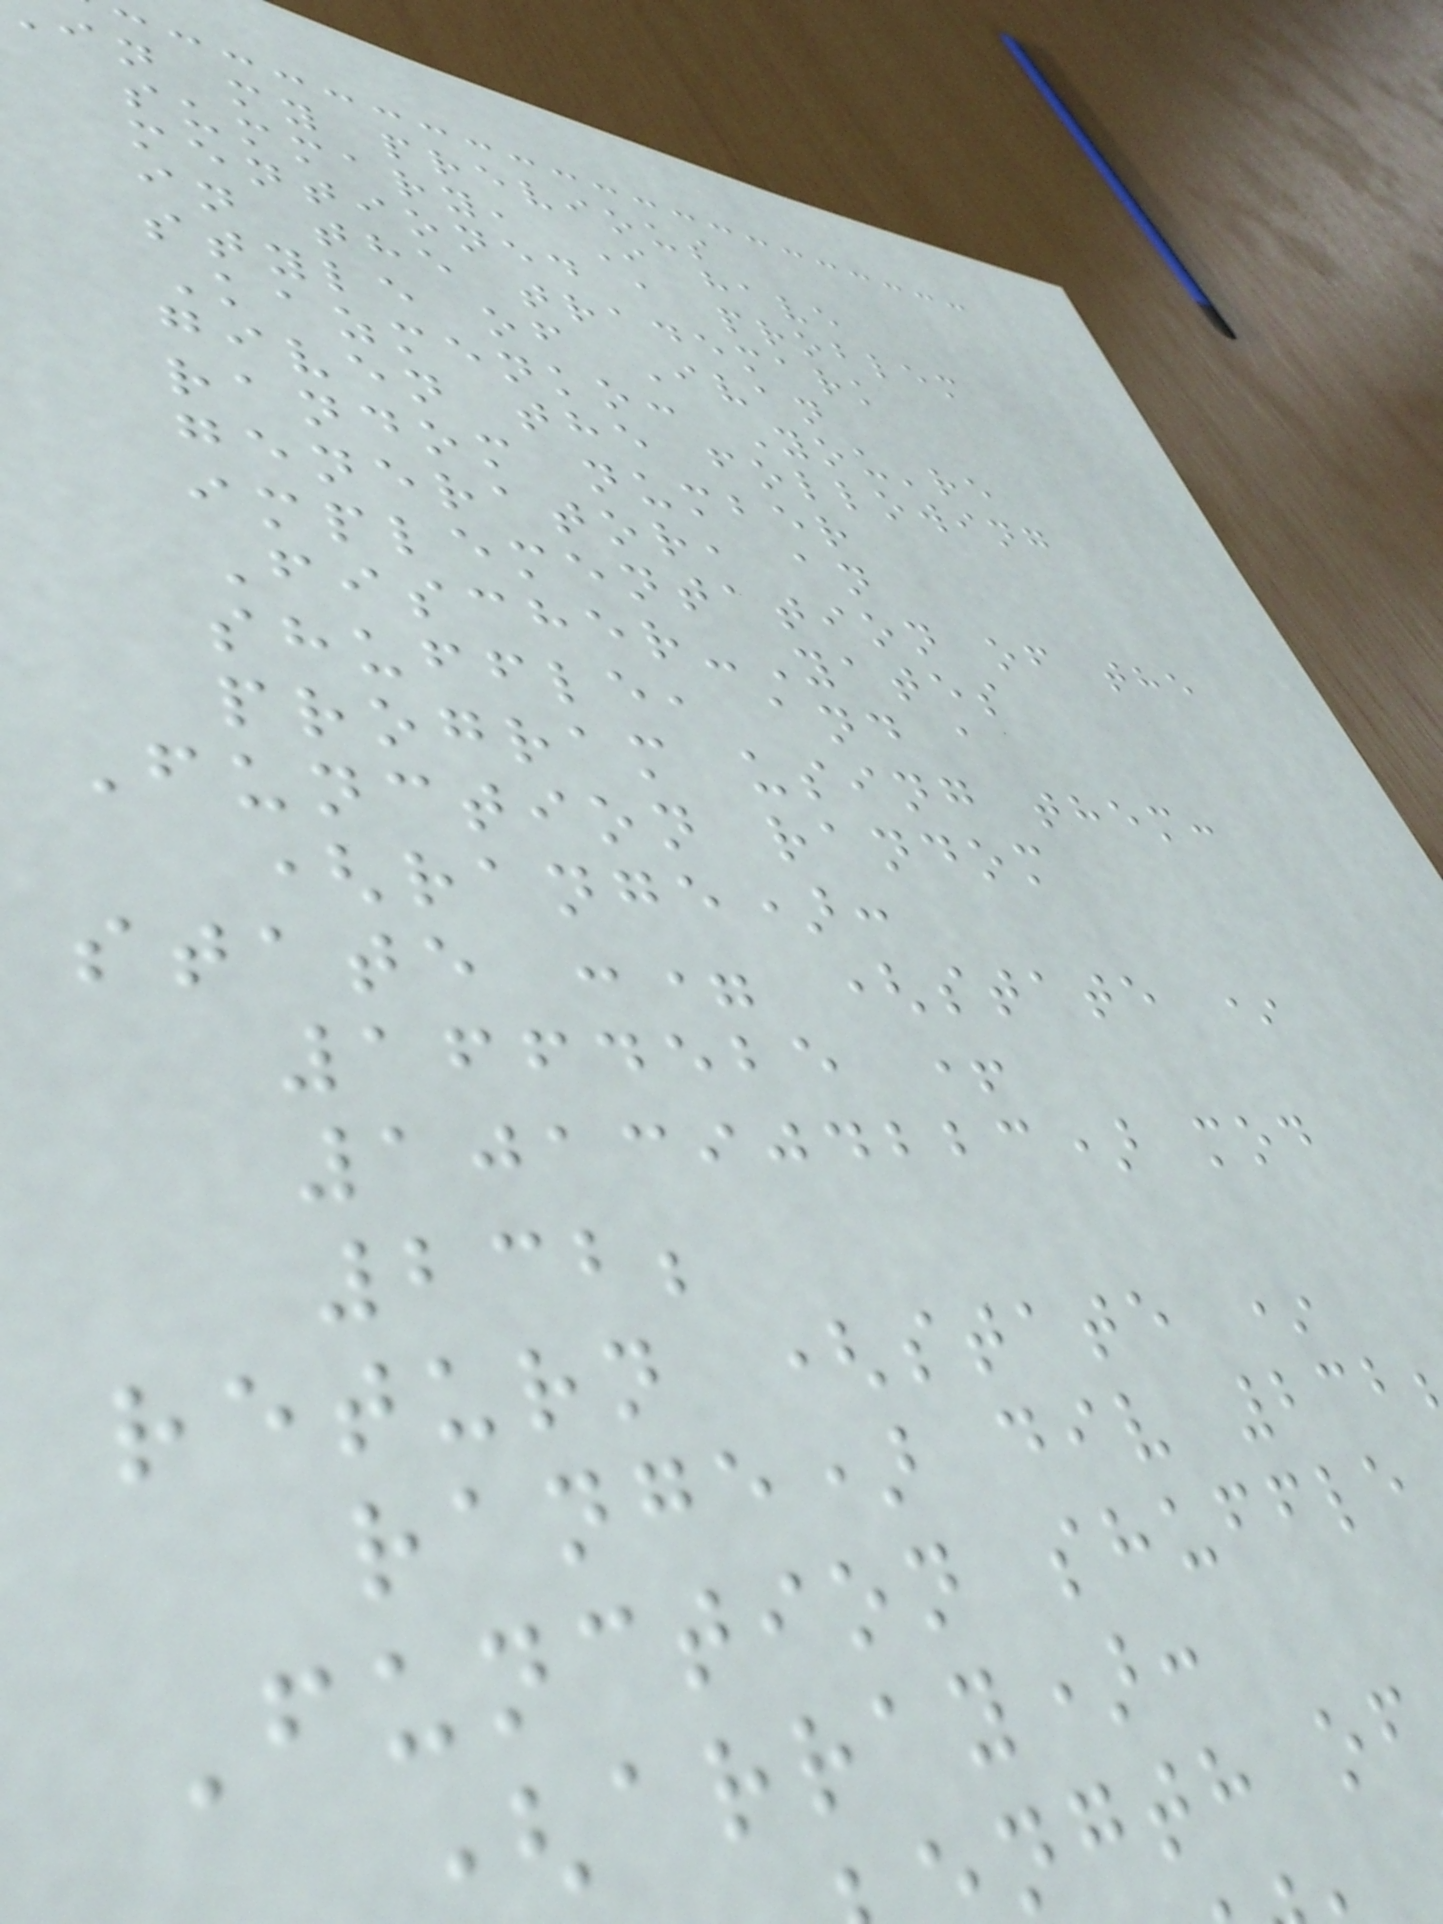in my previous
summary, I have
mentioned a problem
in the trademark
style of Ivan
Kazmenko: You're
given the following
random number
generator, an
implementation of the
Fischer-Yates
shuffle, and a
program using them:
Function random
(range):
state := (state *
1664525 +
1013904223) mod
232;
return (state *
range) div 232
Function shuffle
array):
ngth of
